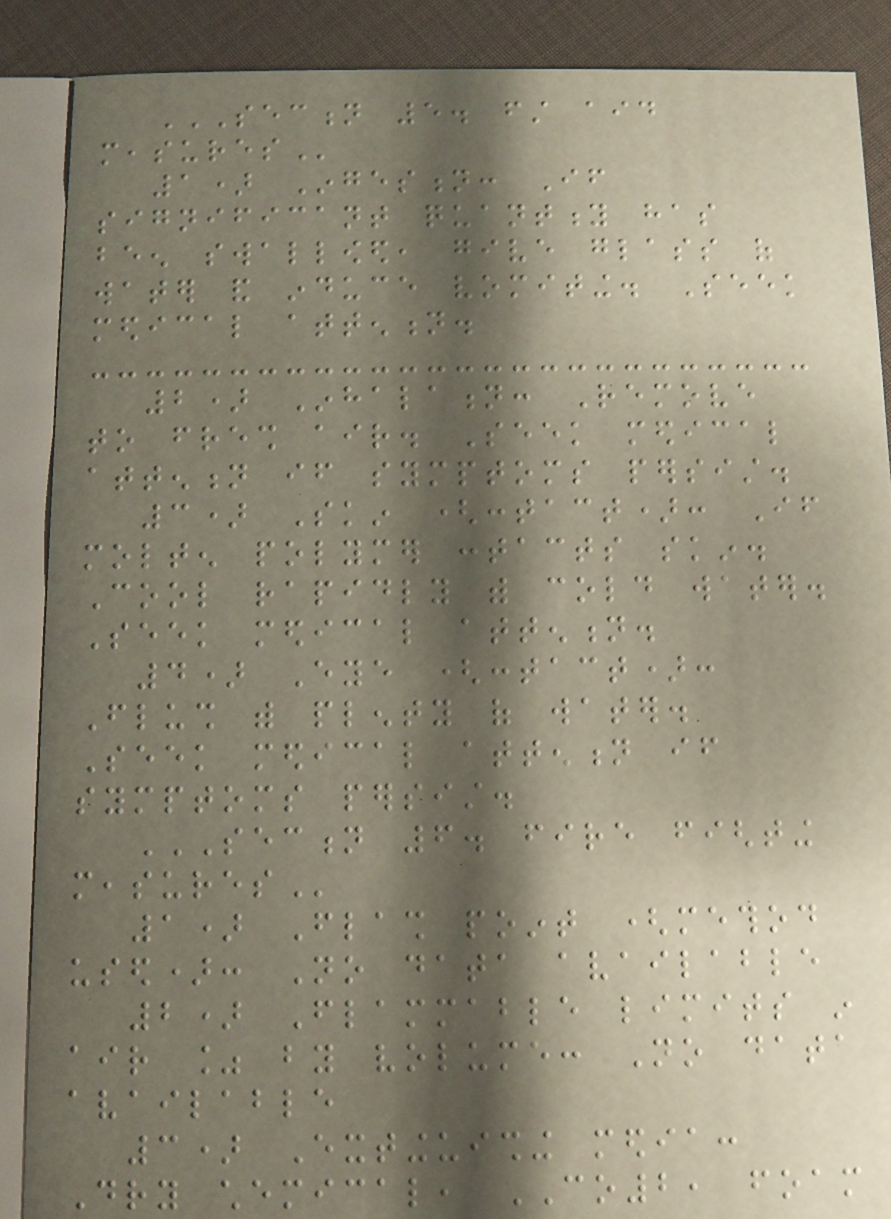SECTION 5. FIRST AID
MEASURES
1) Ingestion: If
significant quantity has
been swallowed, give glass of
water and induce vomiting. Seek
medical attention.
2) Inhalation: Remove
to fresh air. Seek medical
attention if symptoms persist.
3) Skin (contact): If
molten polymer contacts skin.
Cool rapidly with cold water.
Seek medical attention.
4) Eye (contact):
Flush with plenty of water.
Seek medical attention if
symptoms persist.
SECTION 6. FIRE FIGHTING
MEASURES
1) Flash point (method
used): No data available
2) Flammable limits in
air % by volume: No data
available
3) Extinguishing media:
Dry chemical, CO2, foam
